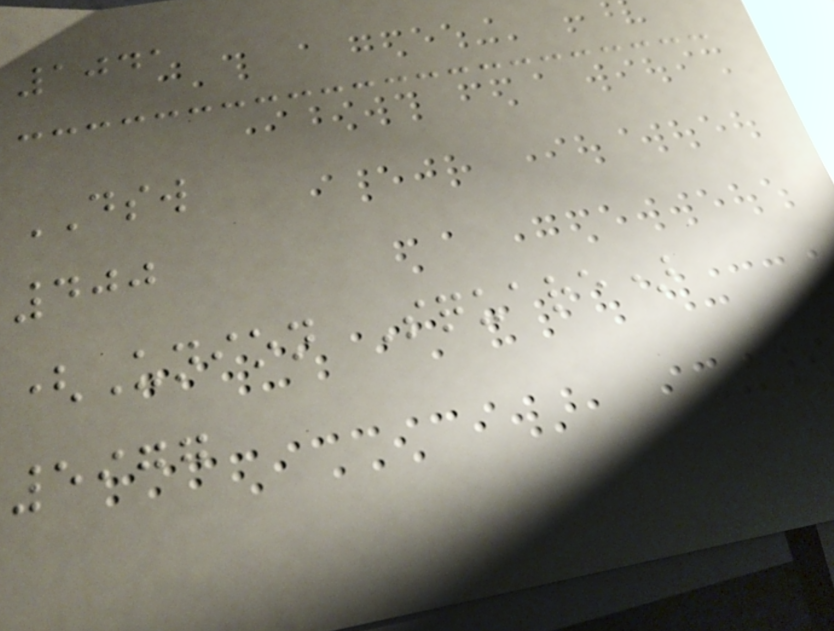1041
DSW
400
(Union Square)
5977
